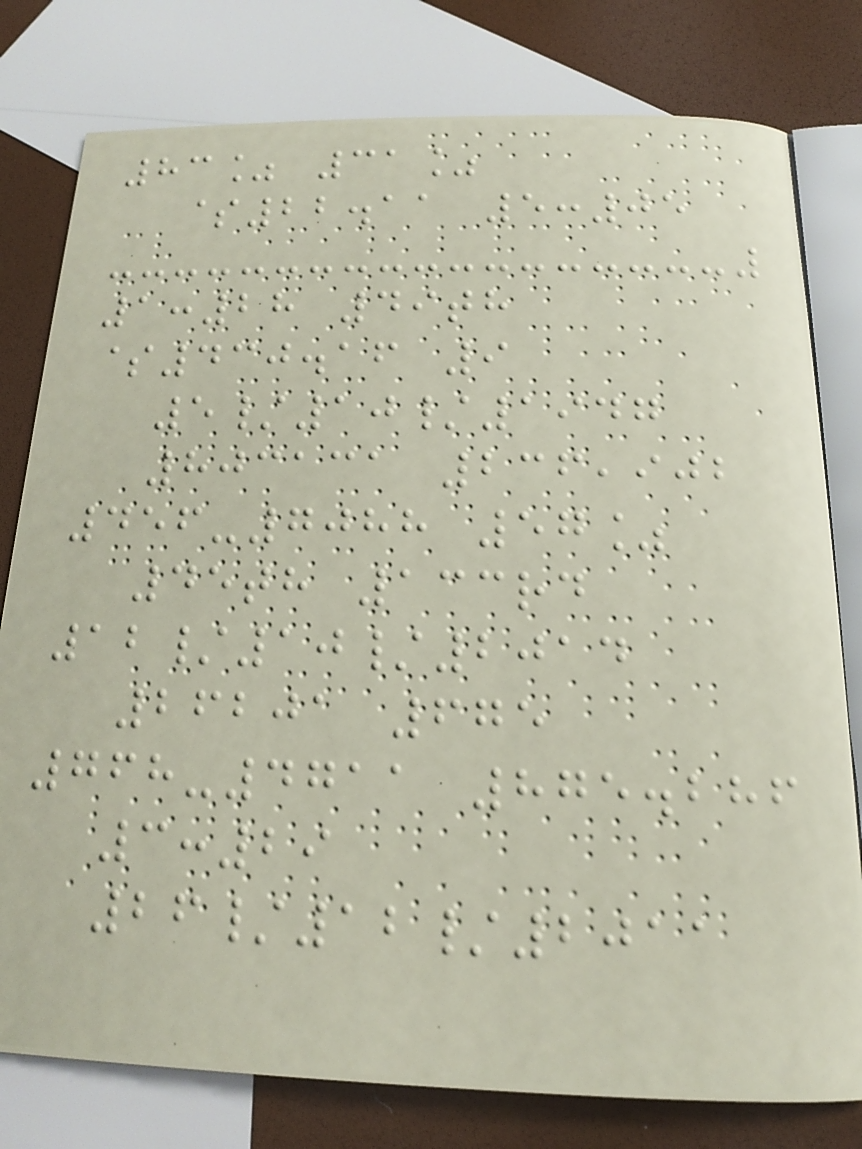83% 31%
$22.11 5:05
1:28 49th
$430.16 9
5/10/1947
803131 236,902
456-7088 57%
45th 133rd
12/10/2014
26201 675
768-4711 875.286
3:29
26/12/2011
